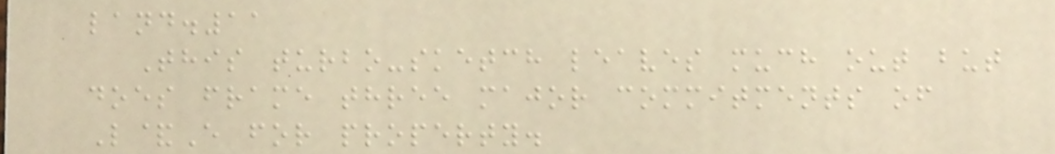land.11
This turbo-sketch leaves much out but
does frame three major commitments of
L&E for property.
